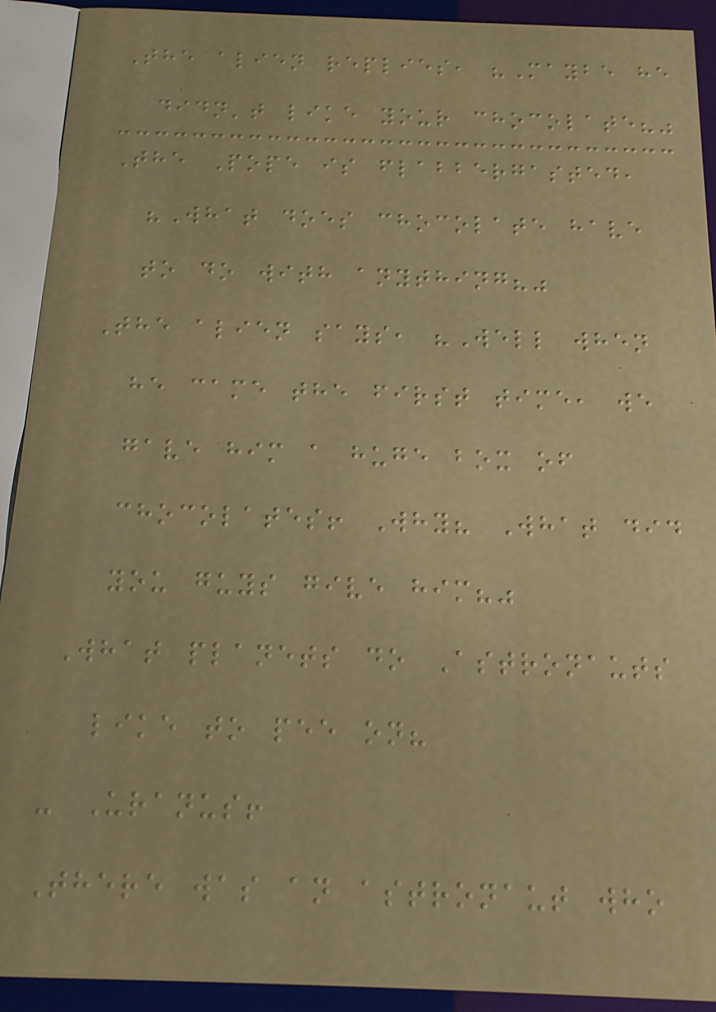The alien replies, "Maybe he
didn't like your chocolate?"
The Pope is flabbergasted,
"What does chocolate have
to do with anything?"
The alien says, "Well when
he came the first time, we
gave him a huge box of
chocolates! Why? What did
you guys give him?"
What planets do Astronauts
like to pee on?
- Uranus!
There was an astronaut who
